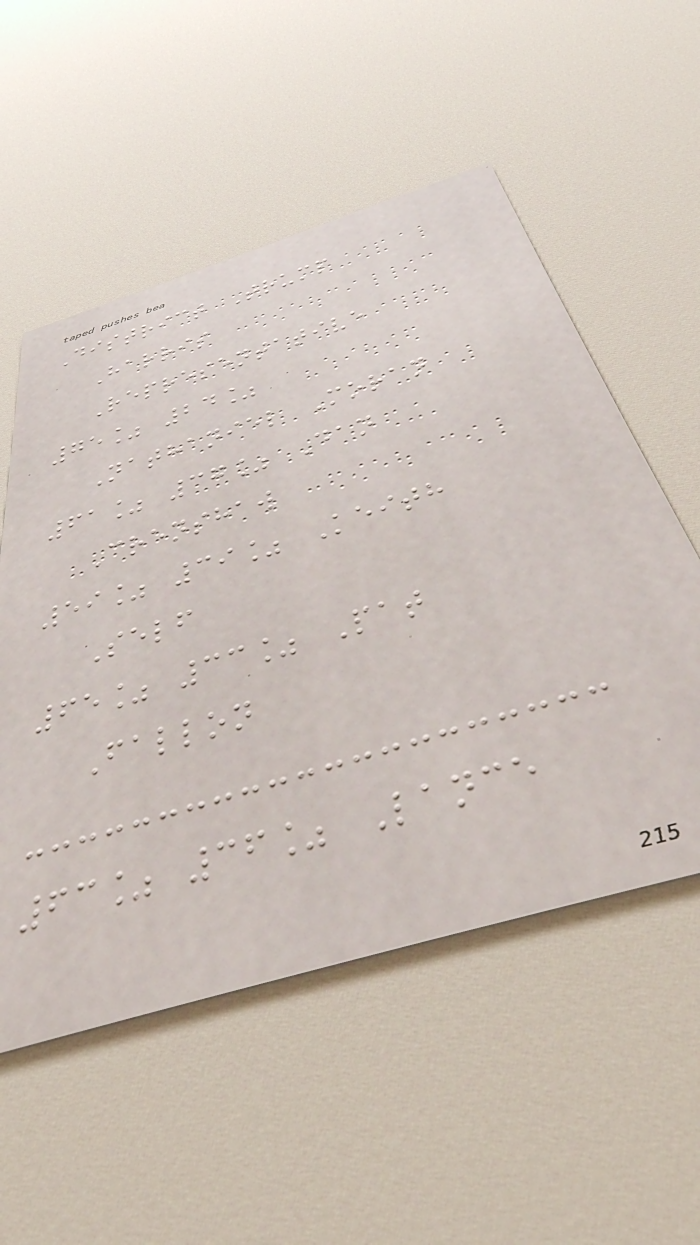District Trump
Harris
Representative
75% 24%
Nathaniel Moran
61% 37% Dan
Crenshaw
59% 39% Keith
Self
65% 33% Pat
Fallon
63% 36% Lance
